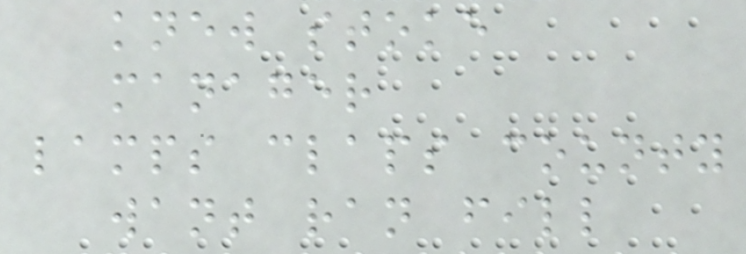knew stoke
manager
lamps claps county
want ran fill
